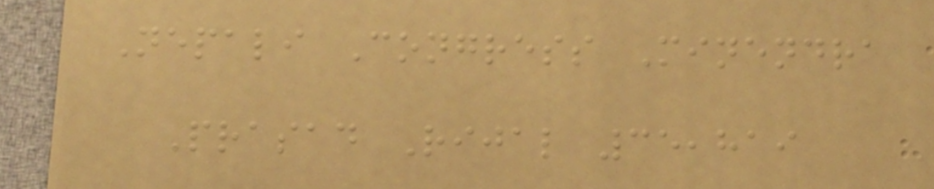Nepali Congress Minendra
Prasad Rijal 35,819
